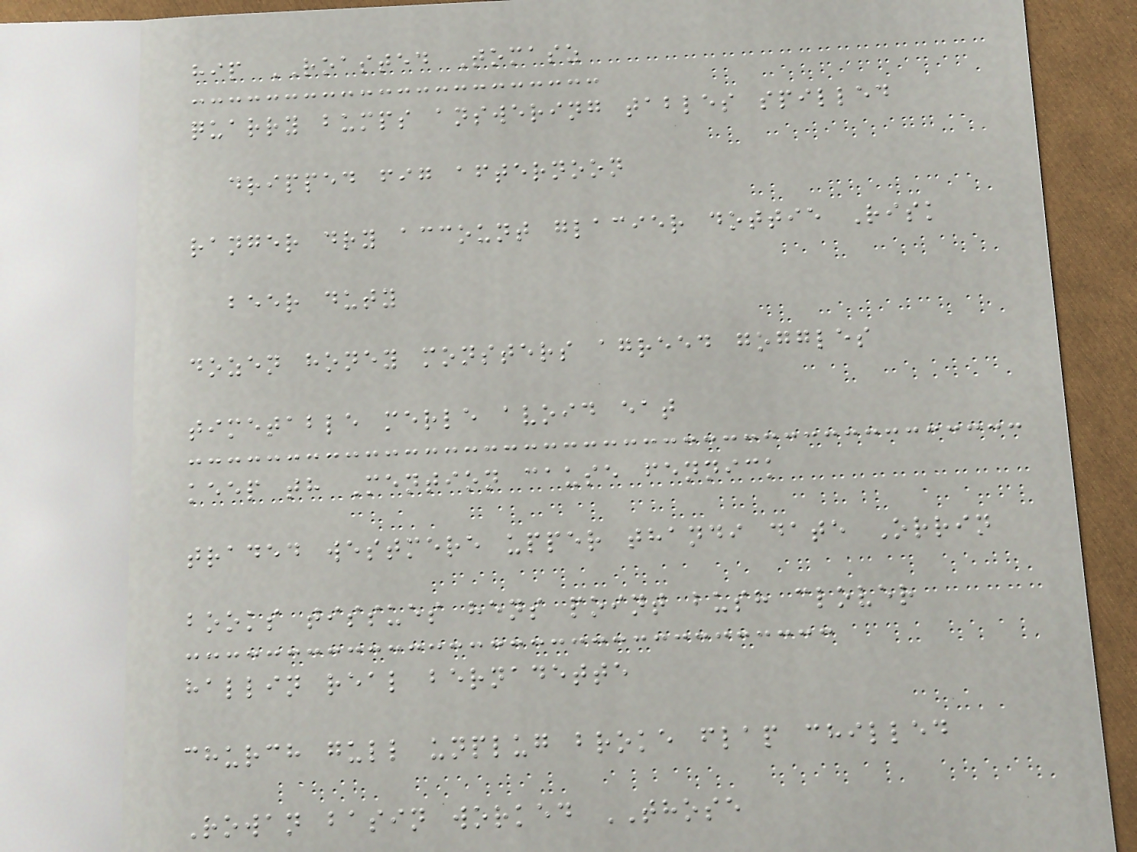hip ROASTED Tomasz
quarry bumps answering tables spilled
dripped fig afternoon
ranger dry account glacier dottie Risk
beer duty
dozen honey monsters agreed goggles
timetable merle avoid eat
keep th Mention cause fennick
traded westmere upper thandi date Orrin
books tissues hens point bush clover
hallin real bernadette
church gull unplug broke flap chilled
Rowan basin worked THOSE
